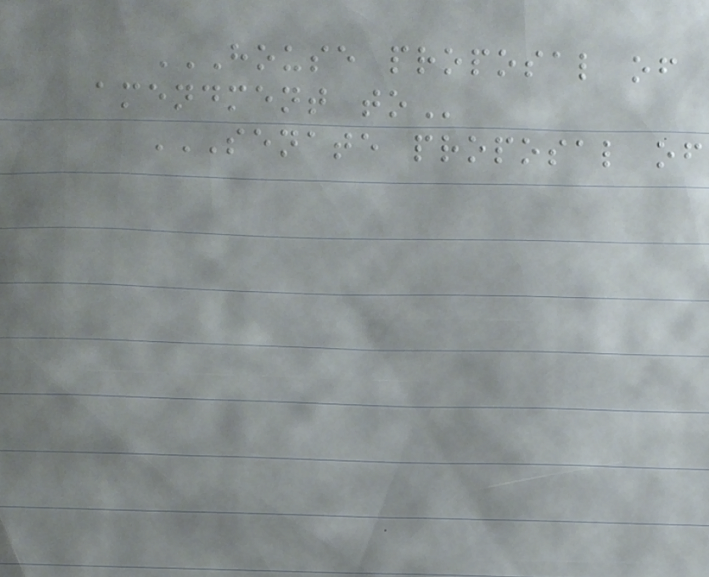HOUSE PROPOSAL OF
AMENDMENT TO
SENATE PROPOSAL OF
